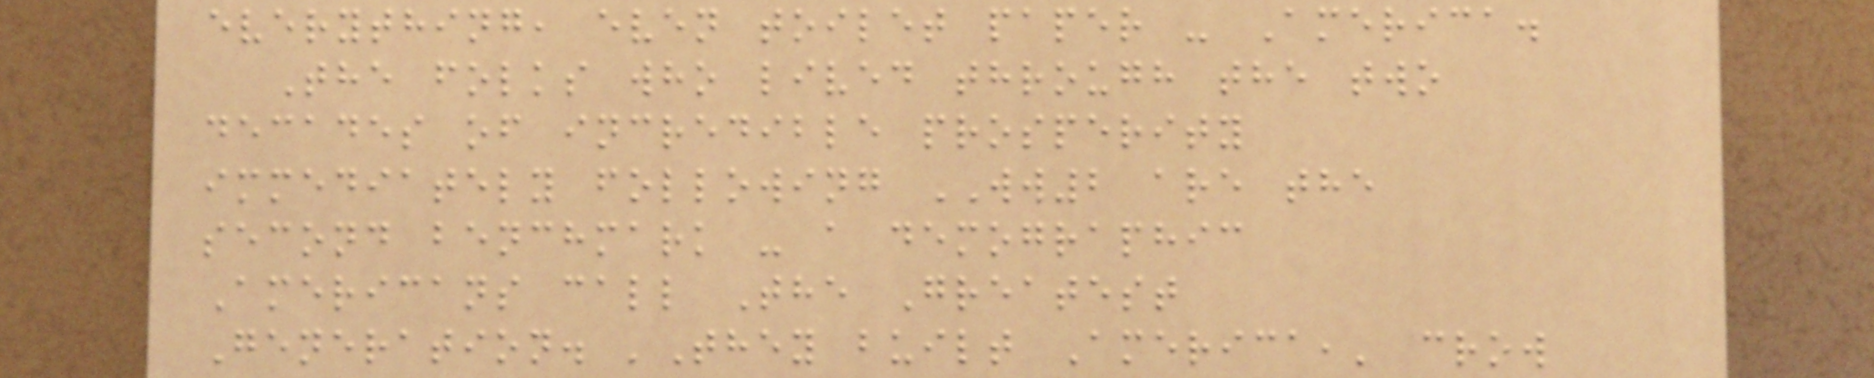everything, even toilet paper - America.
The folks who lived through the two
decades of incredible prosperity
immediately following WW2 are the
second benchmark - a demographic
Americans call The Greatest
Generation. 'They built America,' crow
